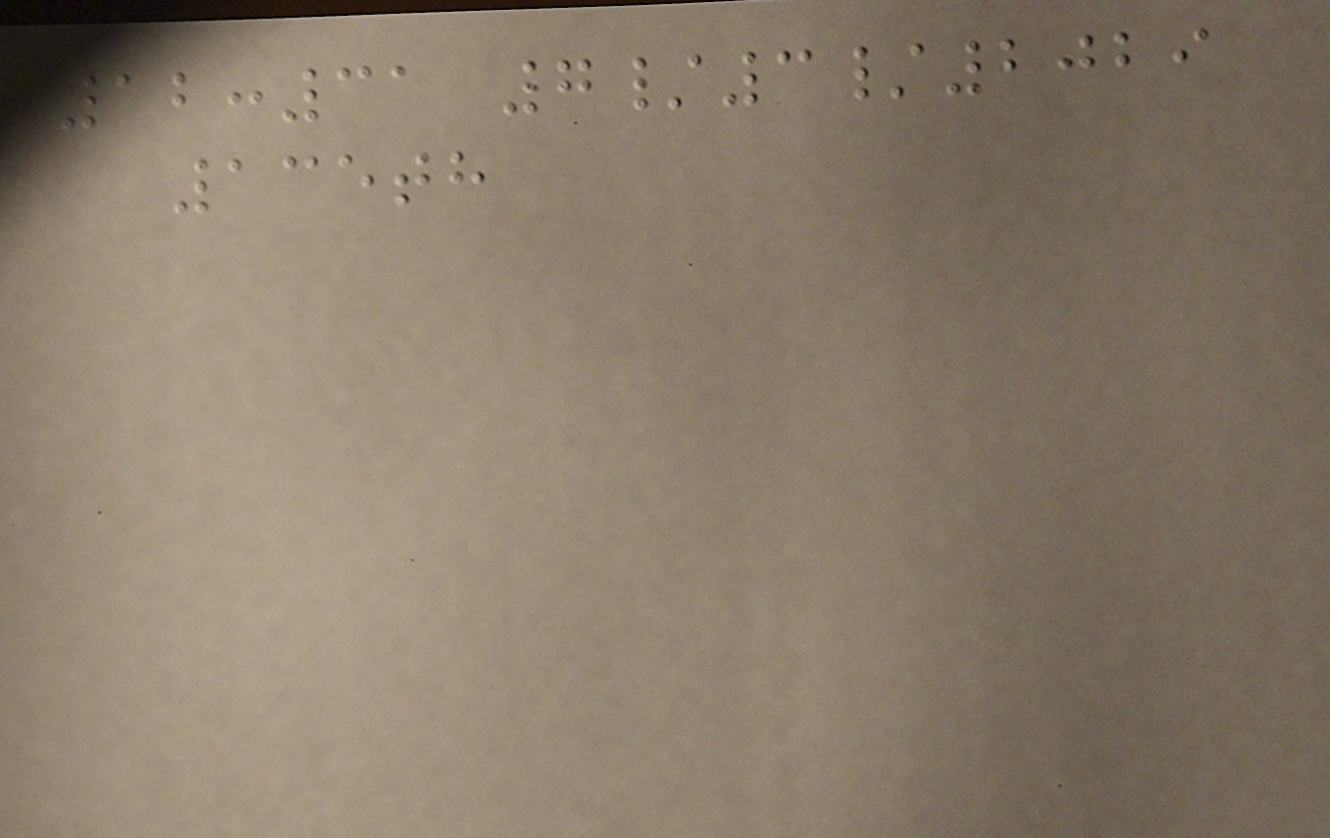12:31 7/3/2029
135th
